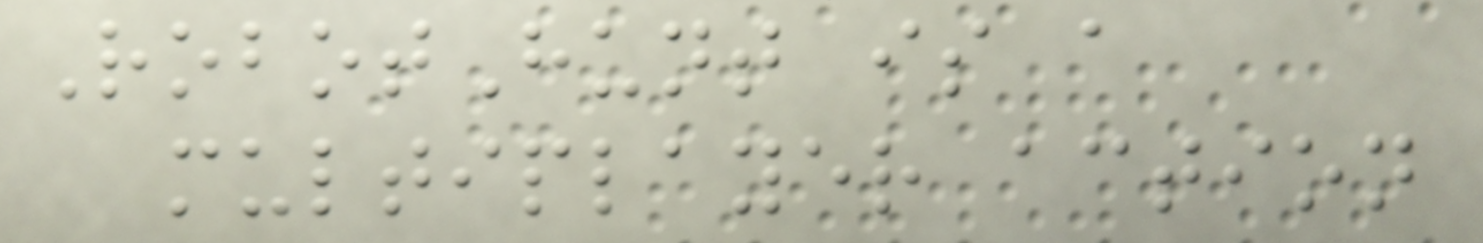RobotHunt is a
multiplayer action
